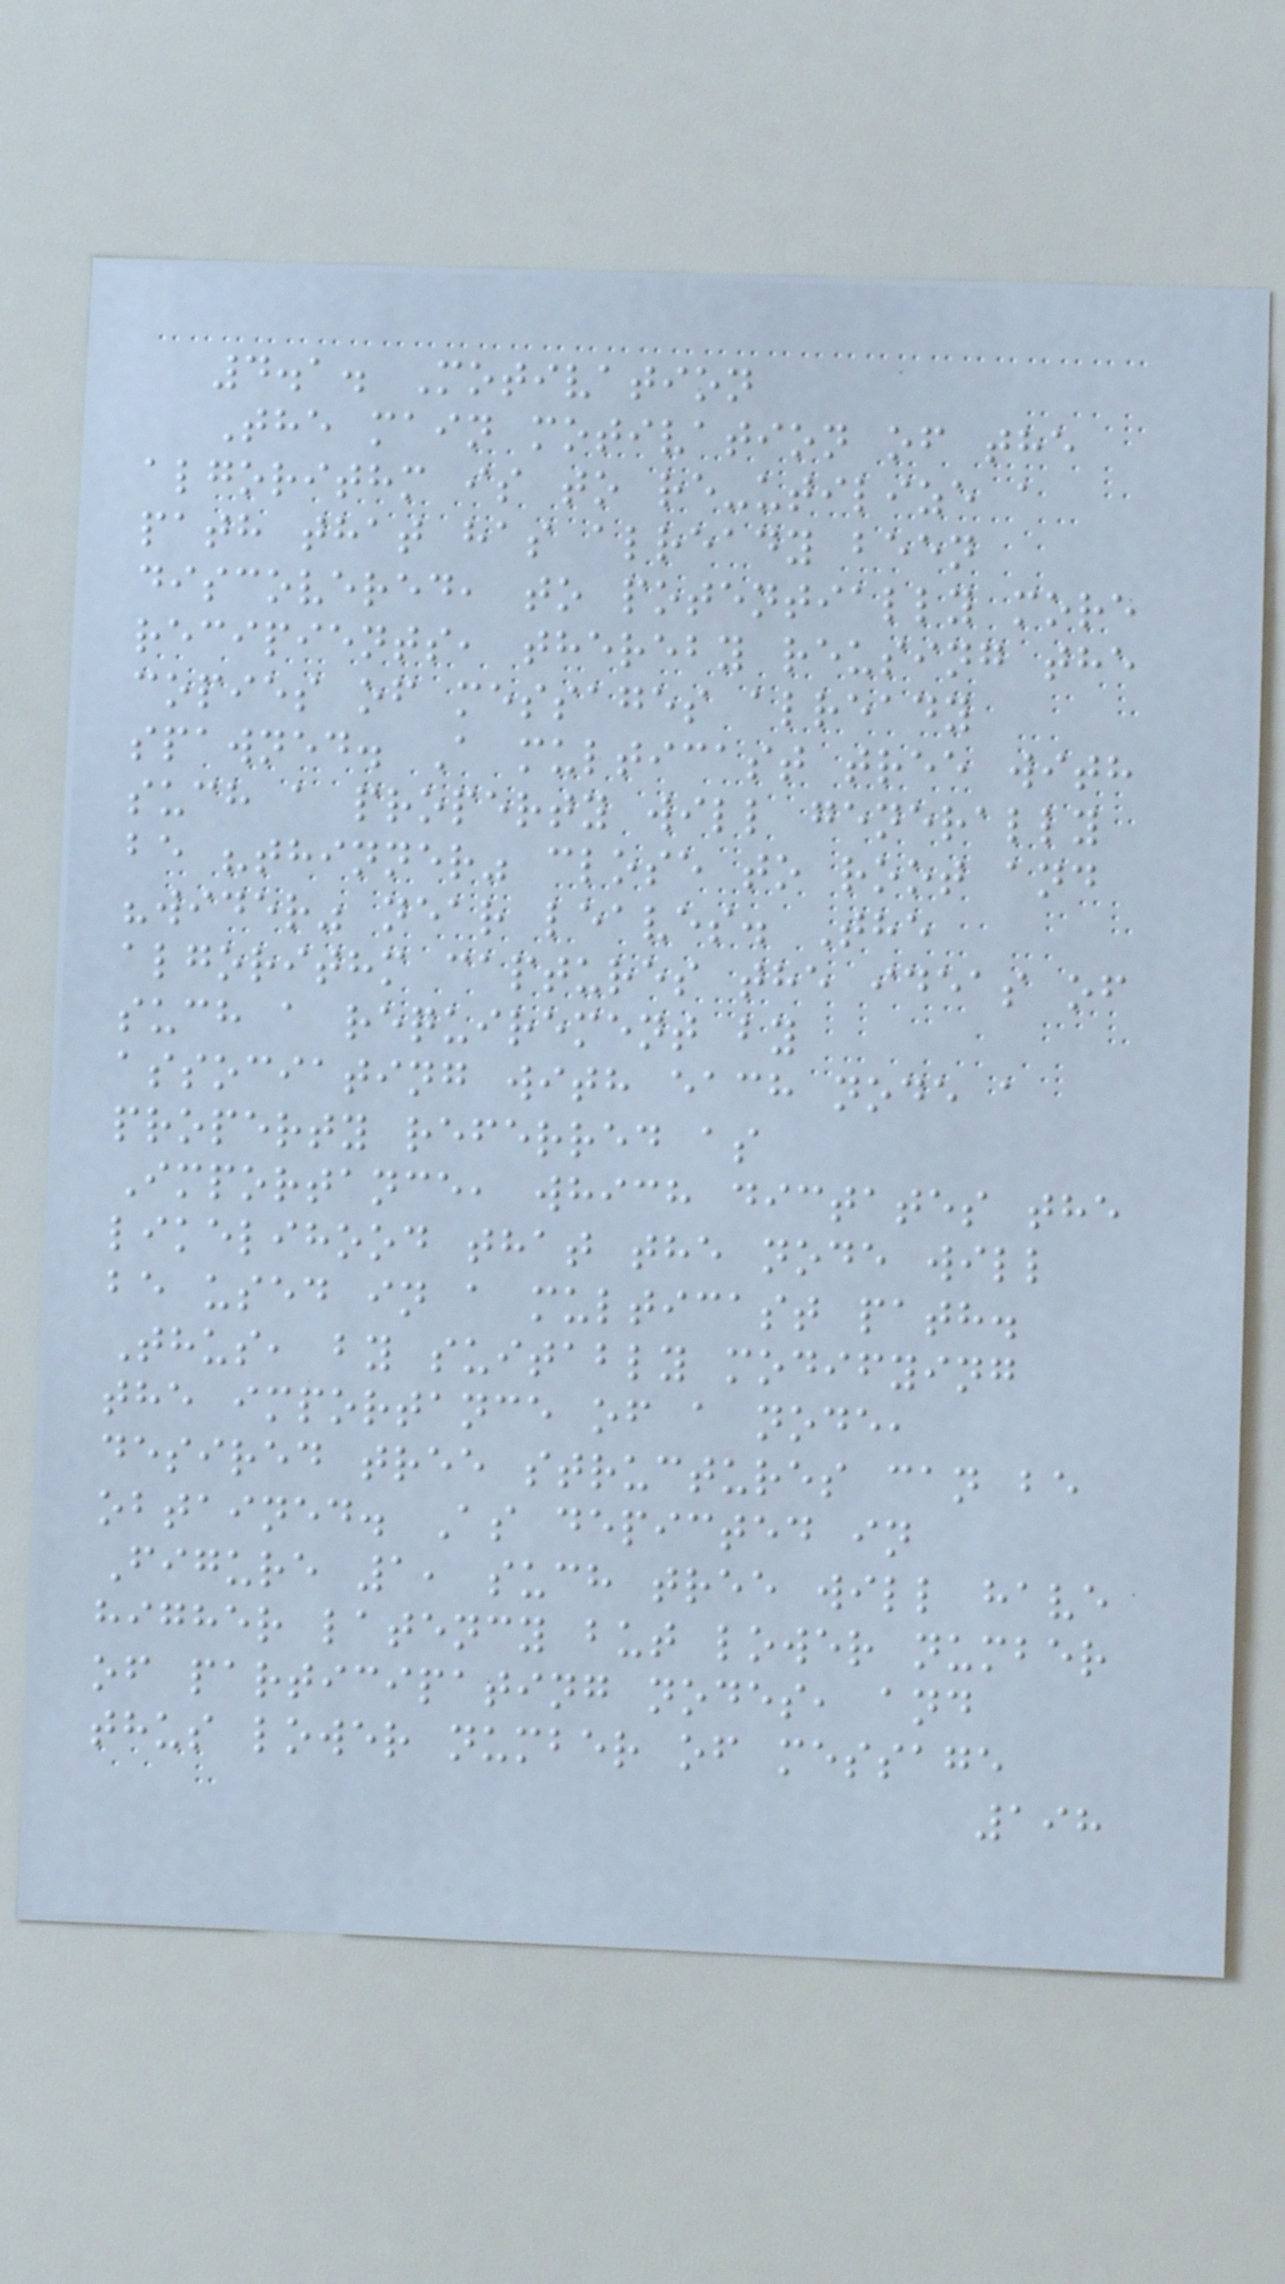4.1. Motivation
The main motivation of the
algorithm is to re-utilize a
path that has already been
discovered, to potentially more
recipients, thereby reusing the
copies of messages already
spawned. A multicast tree with
such a property will generally
be "thinner" close to root and
"wider" near leaves. The
algorithm captures the ideas of
such a requirement by
associating with each node a
property referred as
Importance, which dictates the
likelihood that the node will
be used in a multicast path.
Thus, by suitably modifying
the importance of a node,
desired tree structures can be
obtained. As depicted in
Figure 1, such tree will have
higher latency but lower number
of participating nodes, and
thus lower number of message
198
